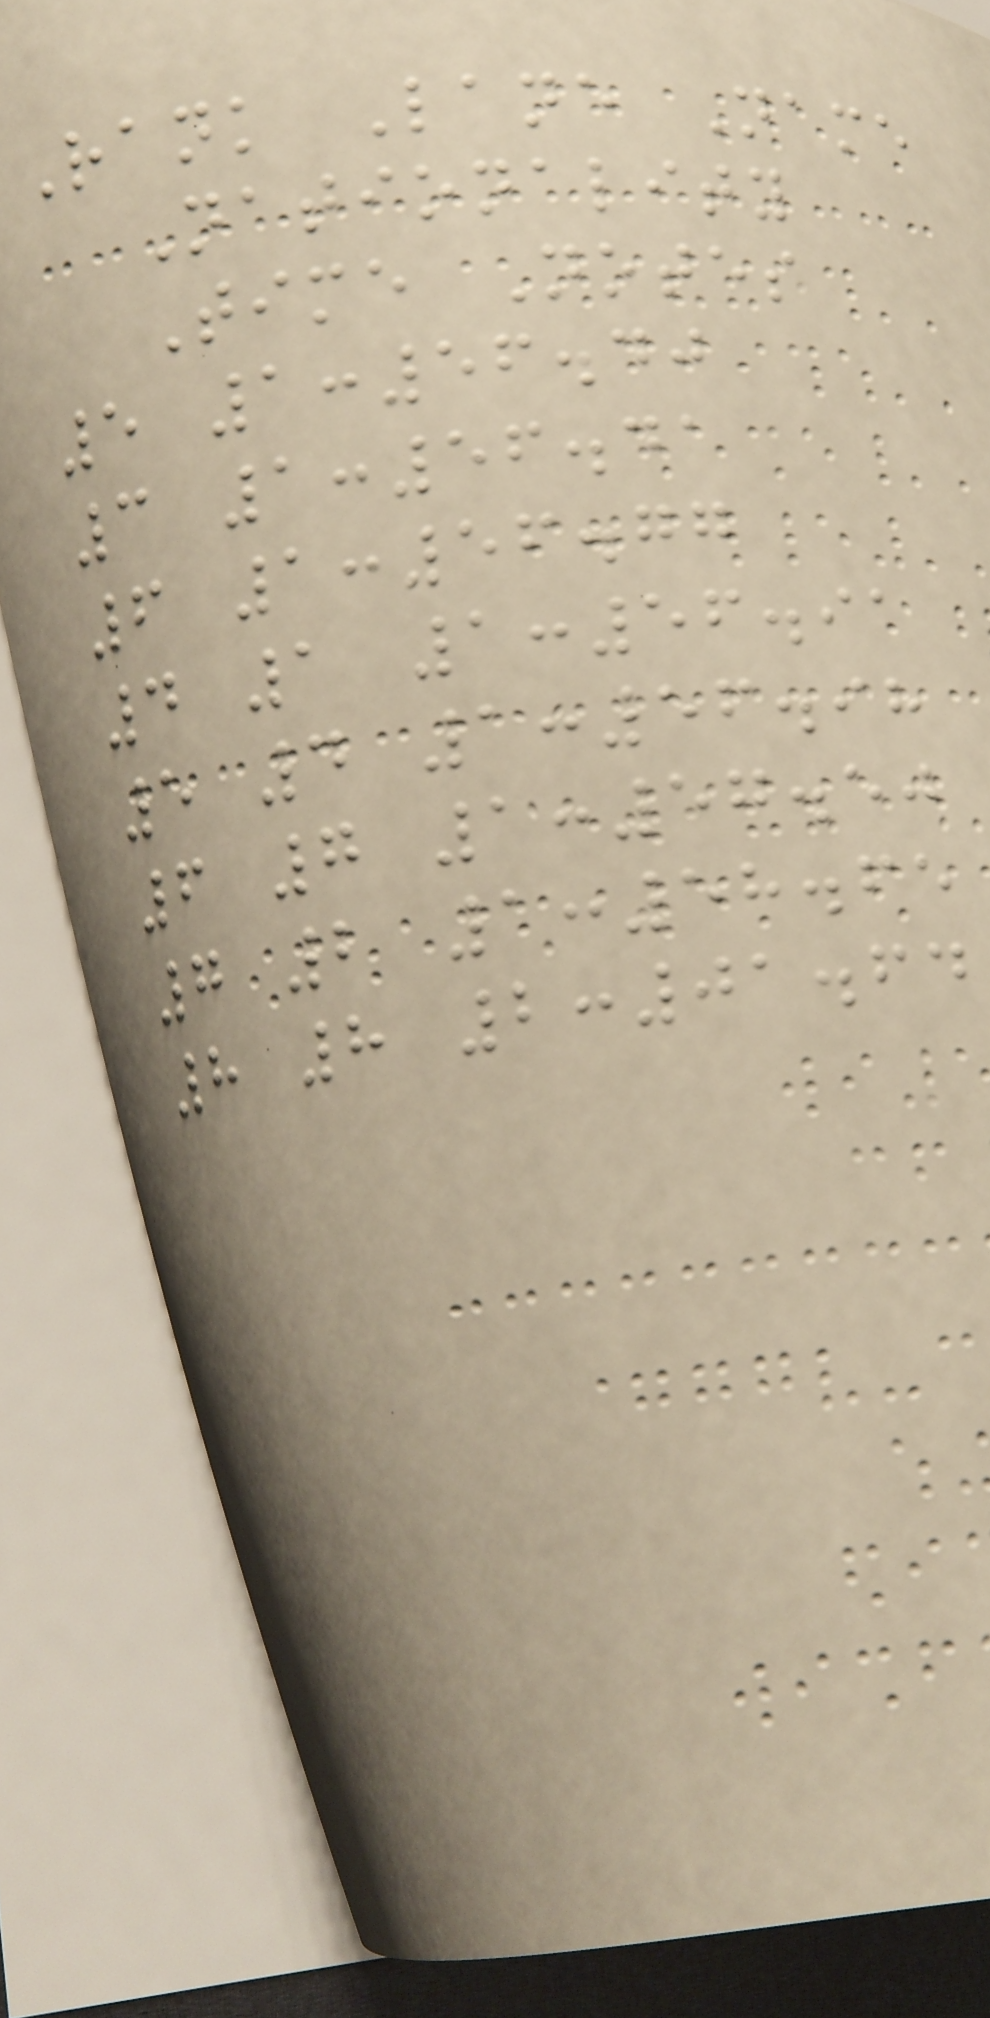Rank Lane Name
Nationality
Time Notes
5 1:56.40
3 1:56.41
6 1:56.77
4 1 1:56.91
5 4 1:56.98
6 7 1:57.50
7 2 1:58.65
8 8 2:01.64
